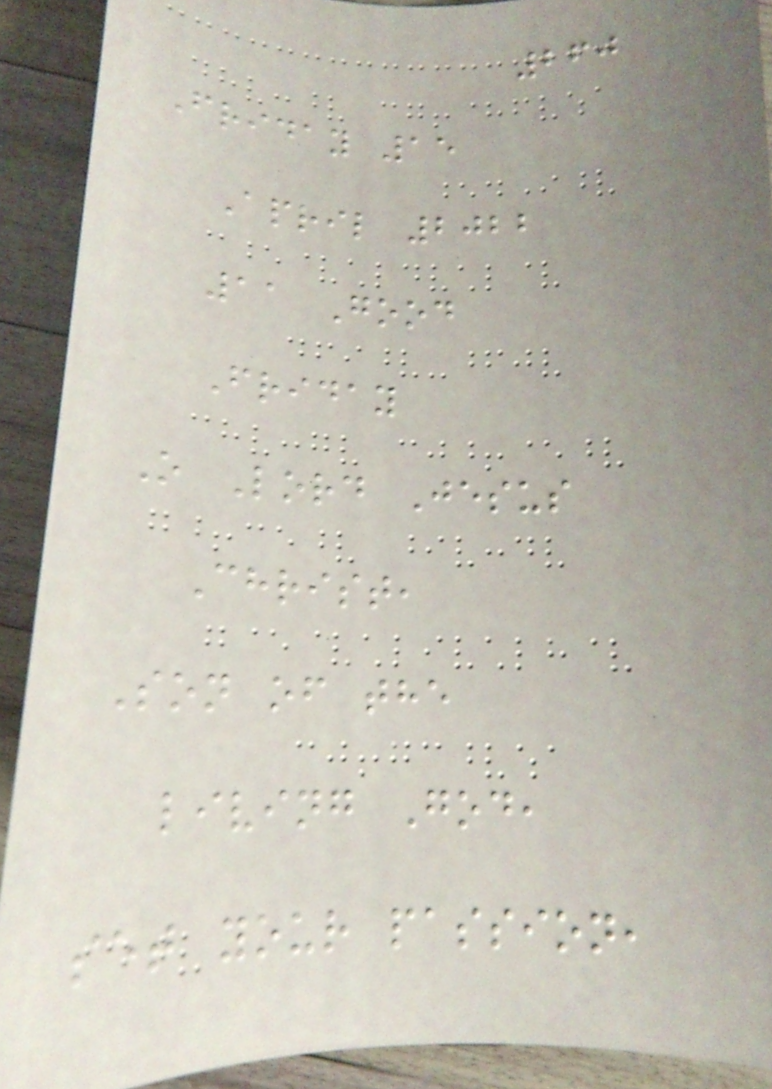260
Friday 15
April 2022
11 Good
Friday
O Lord Jesus
Christ,
Son of the
living God,
set your passion,
